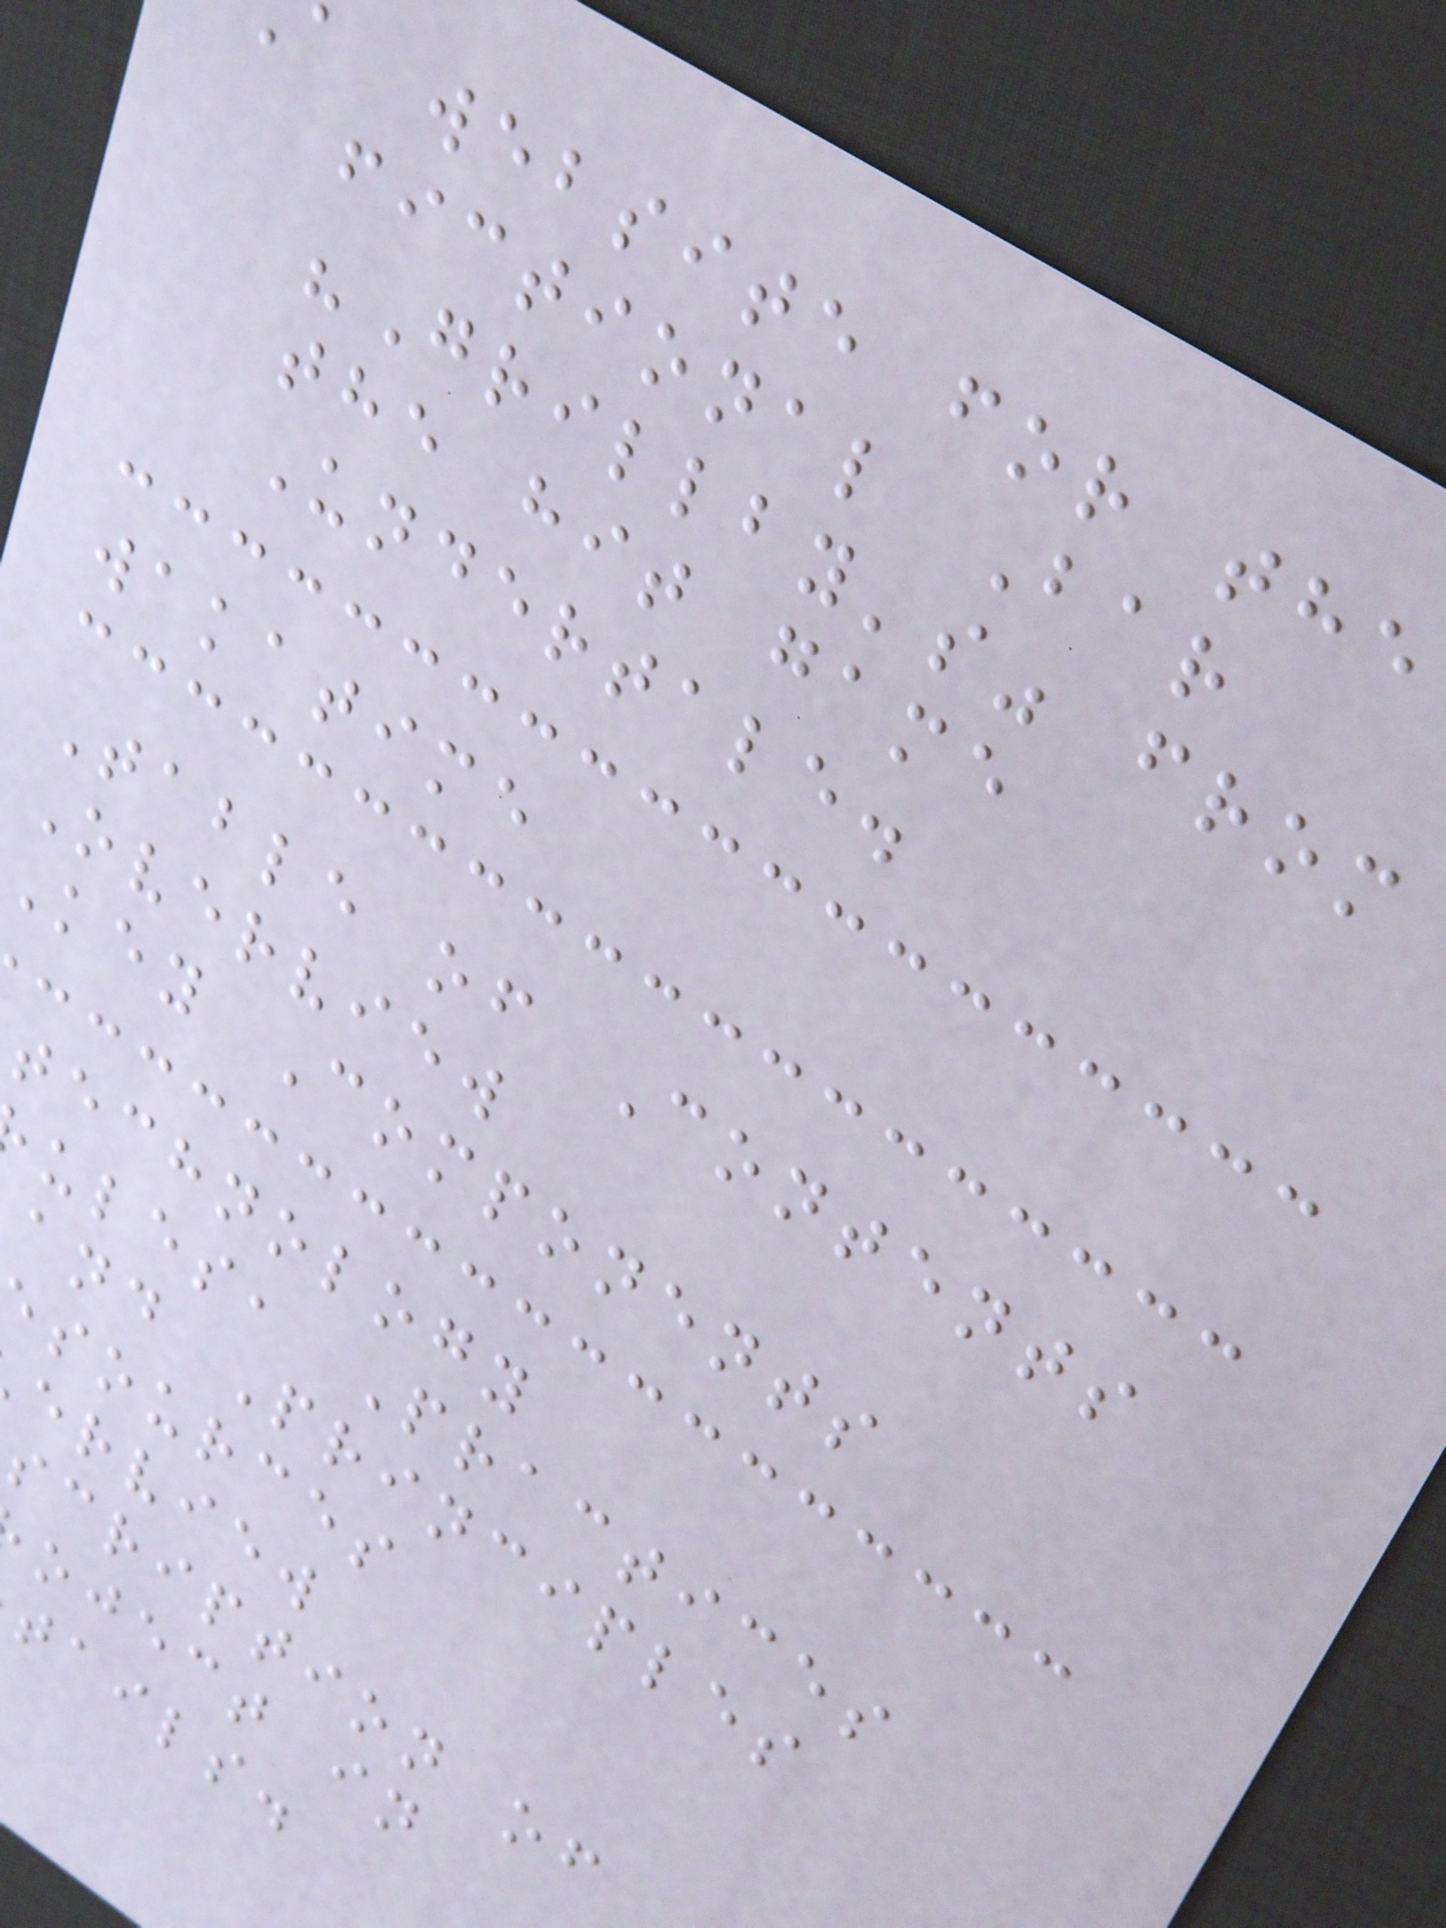a website for the
fictional Bar
"Grillby's" from
the hit game
Undertale.
wakatime
Table of Contents
Overview
Key Components
technology
ules, Practices
and Principles
sources
erview
scription of
oject in
tails.
